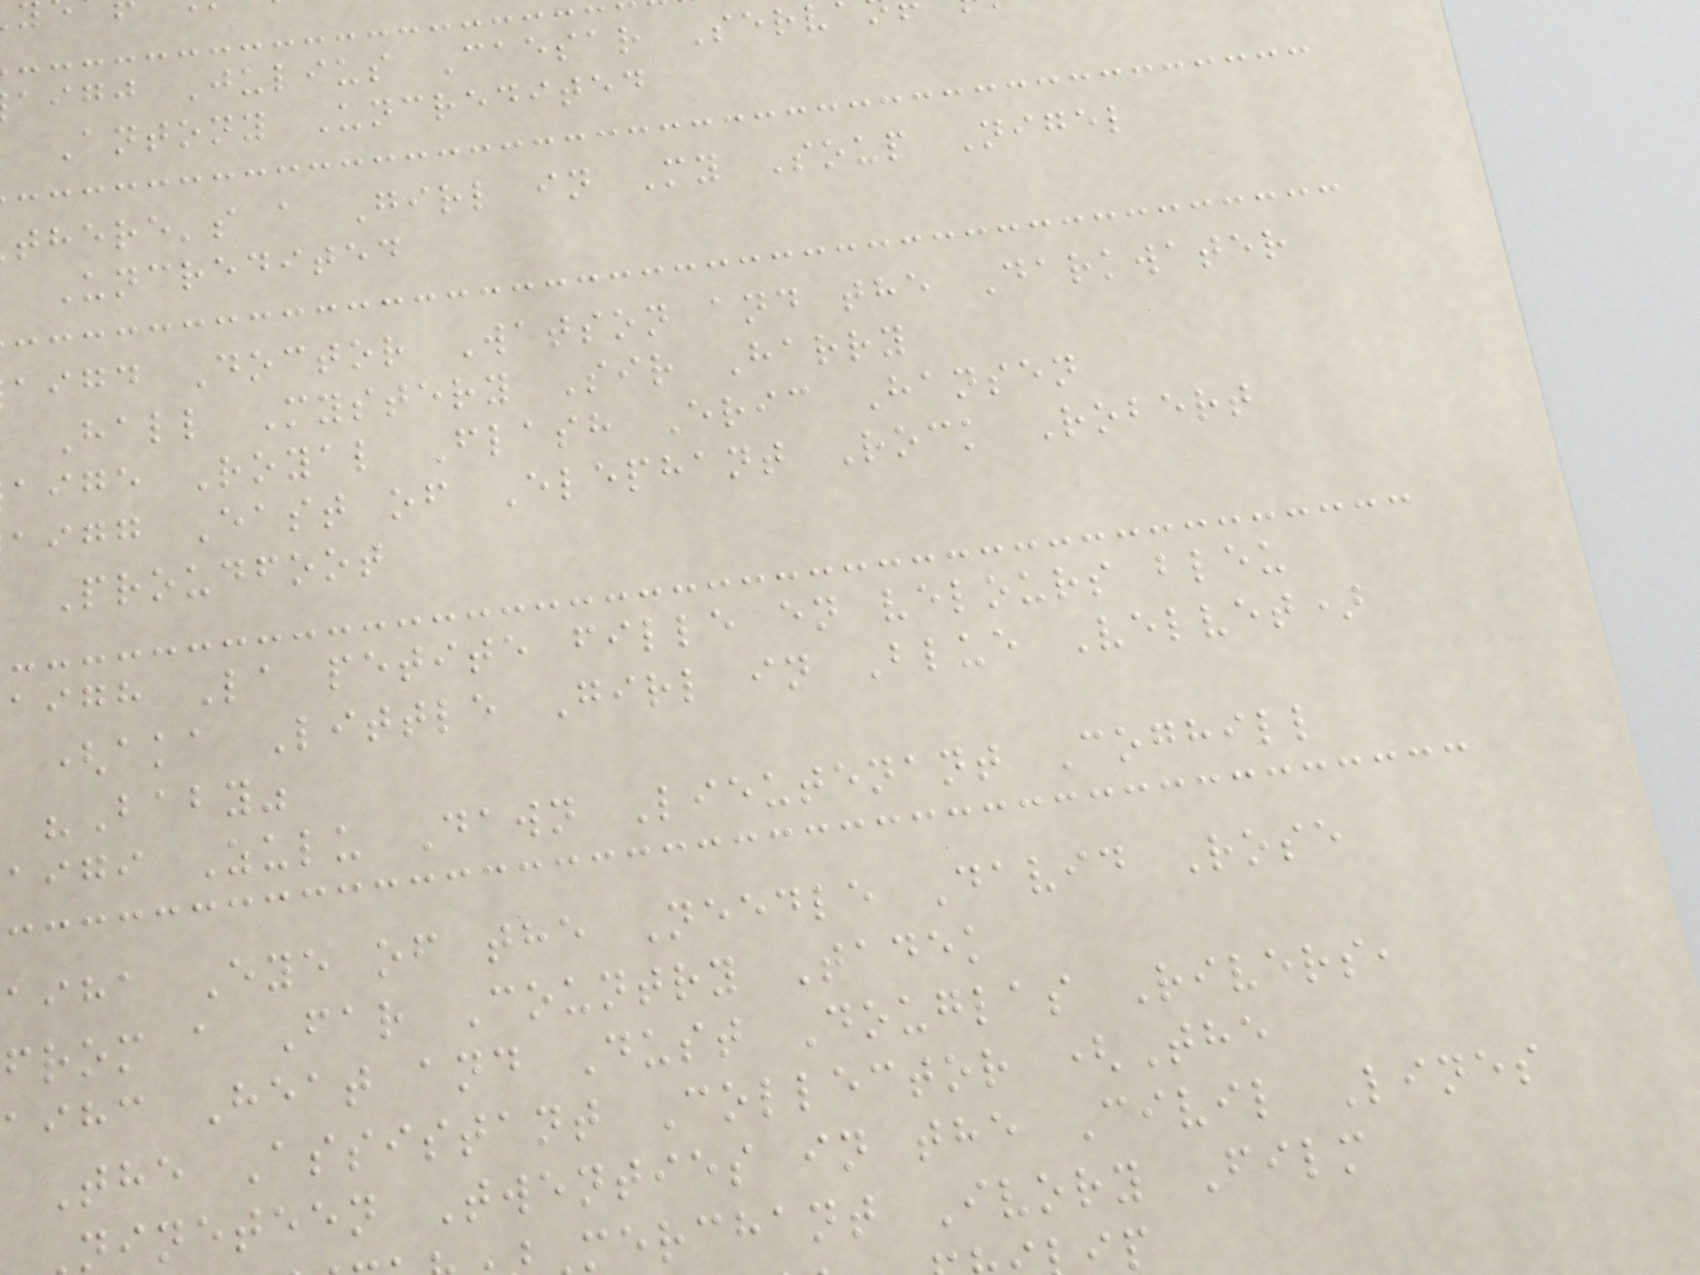aigj Julius Caesar Serv
Antony Uncredited
there's a Girl in My Soup Nigel
Uncredited
aigd Doctor Watson and the Darkwater
Hall Mystery Sir Harry
aige Royal Flash Eric Hansen
aigg East of Elephant Rock Robert
Proudfoot
aigh La petite fille en velours bleu
(aka Little Girl in Blue Velvet)
"Baby"
aigi Zulu Dawn Lieutenant Coghill
aiha Eye of the Needle David Rose
from a Far Country Tadek
aihc Heat and Dust Douglas Rivers,
The Assistant Collector (The
nineteen Twenties in the Civil Lines
merchant Ivory Film
